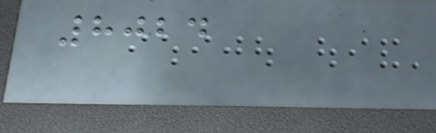8024
